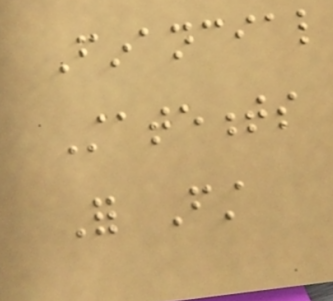Financial
Statements
For First
